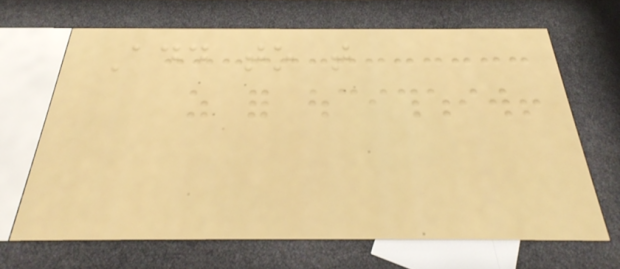Add to that
